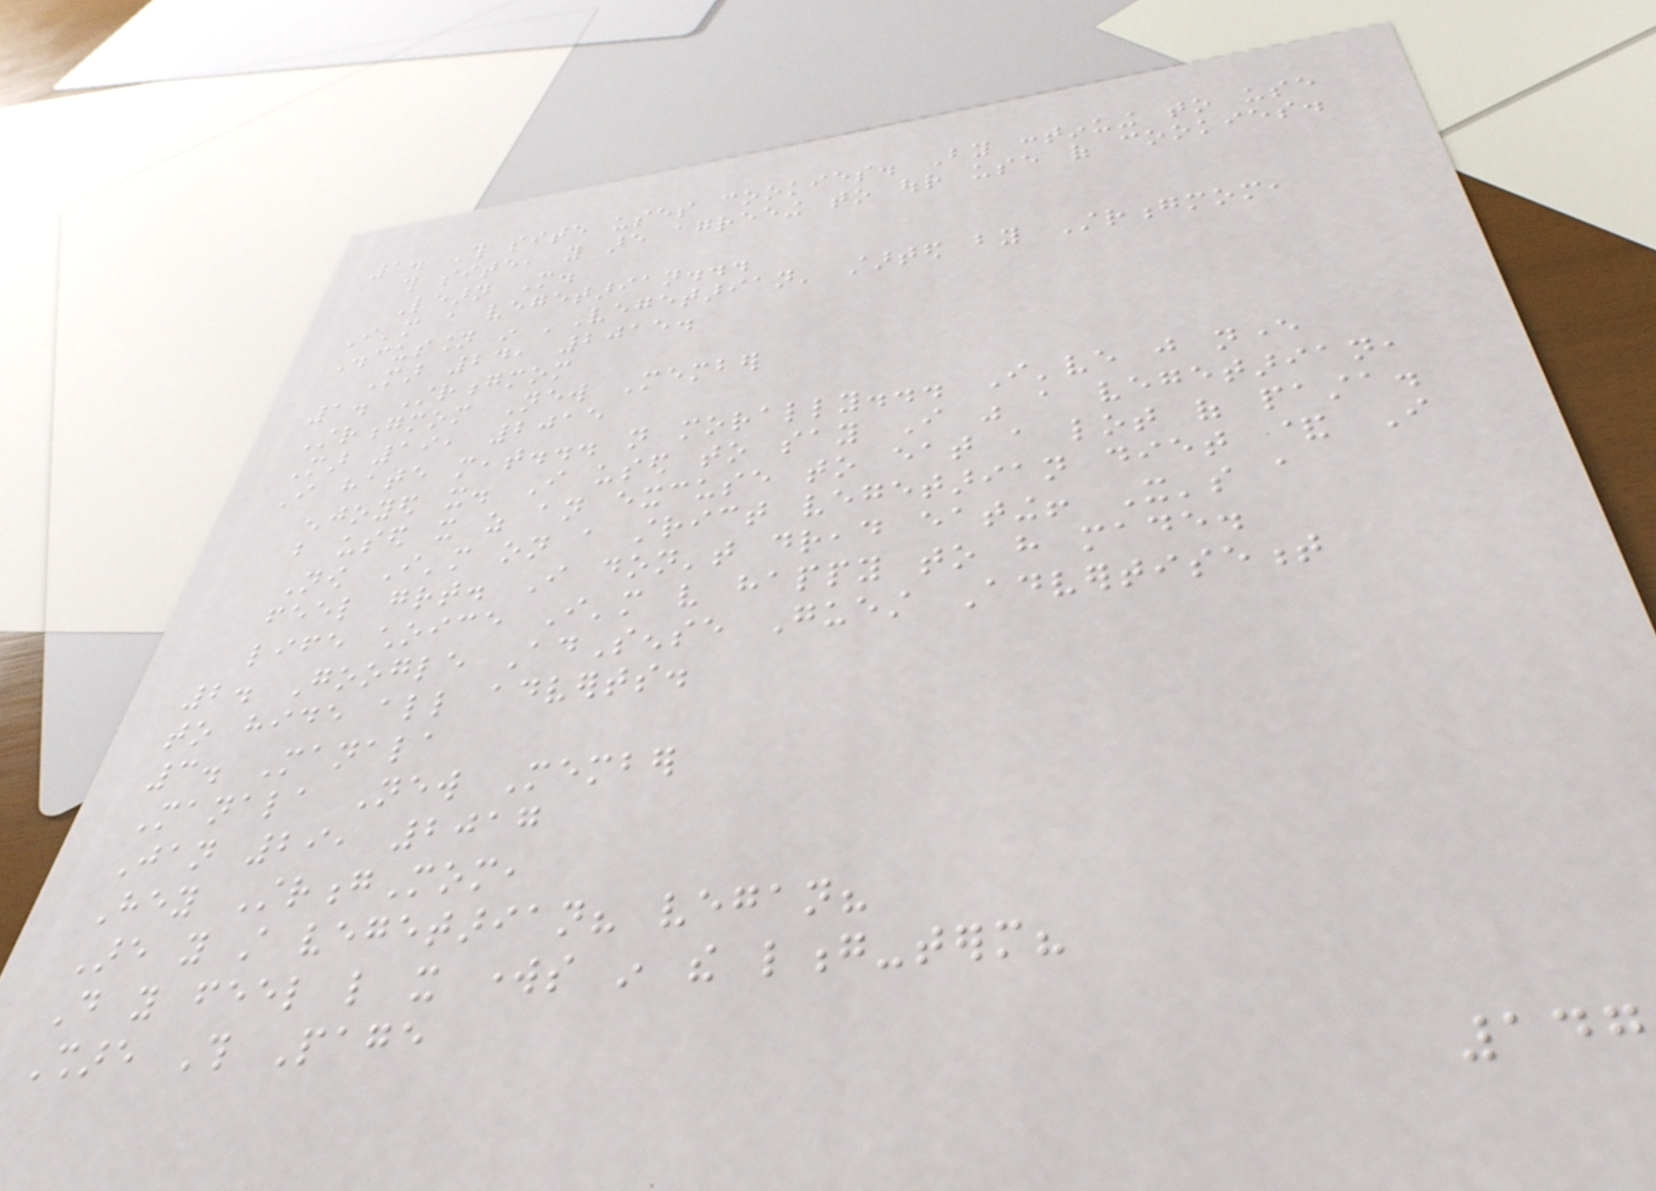1. This site uses cookies. By continuing to use
this site, you are agreeing to our use of cookies.
Learn More.
I'm a vegetarian...
Discussion in 'Vegetarian' started by Strongmom,
Mar 24, 2015.
1. Strongmom
Strongmom New Member
Mar 19, 2015
I hate meat... not morally... I've just never
enjoyed it. I used to say I was a vegetarian,
but used it as an excuse to eat a lot of pasta.
Now I'm on a strict vegetarian diet & I
feel great. I don't dread eating! It's a
life choice I'm very happy to have made.
2. Google AdSense Guest Advertisement
to hide all adverts.
3. Manala
Manala New Member
Jan 29, 2017
Hey StrongMom,
Are you still vegetarian? vegan?
Do you feel like it works in the long-term?
Share This Page
147
